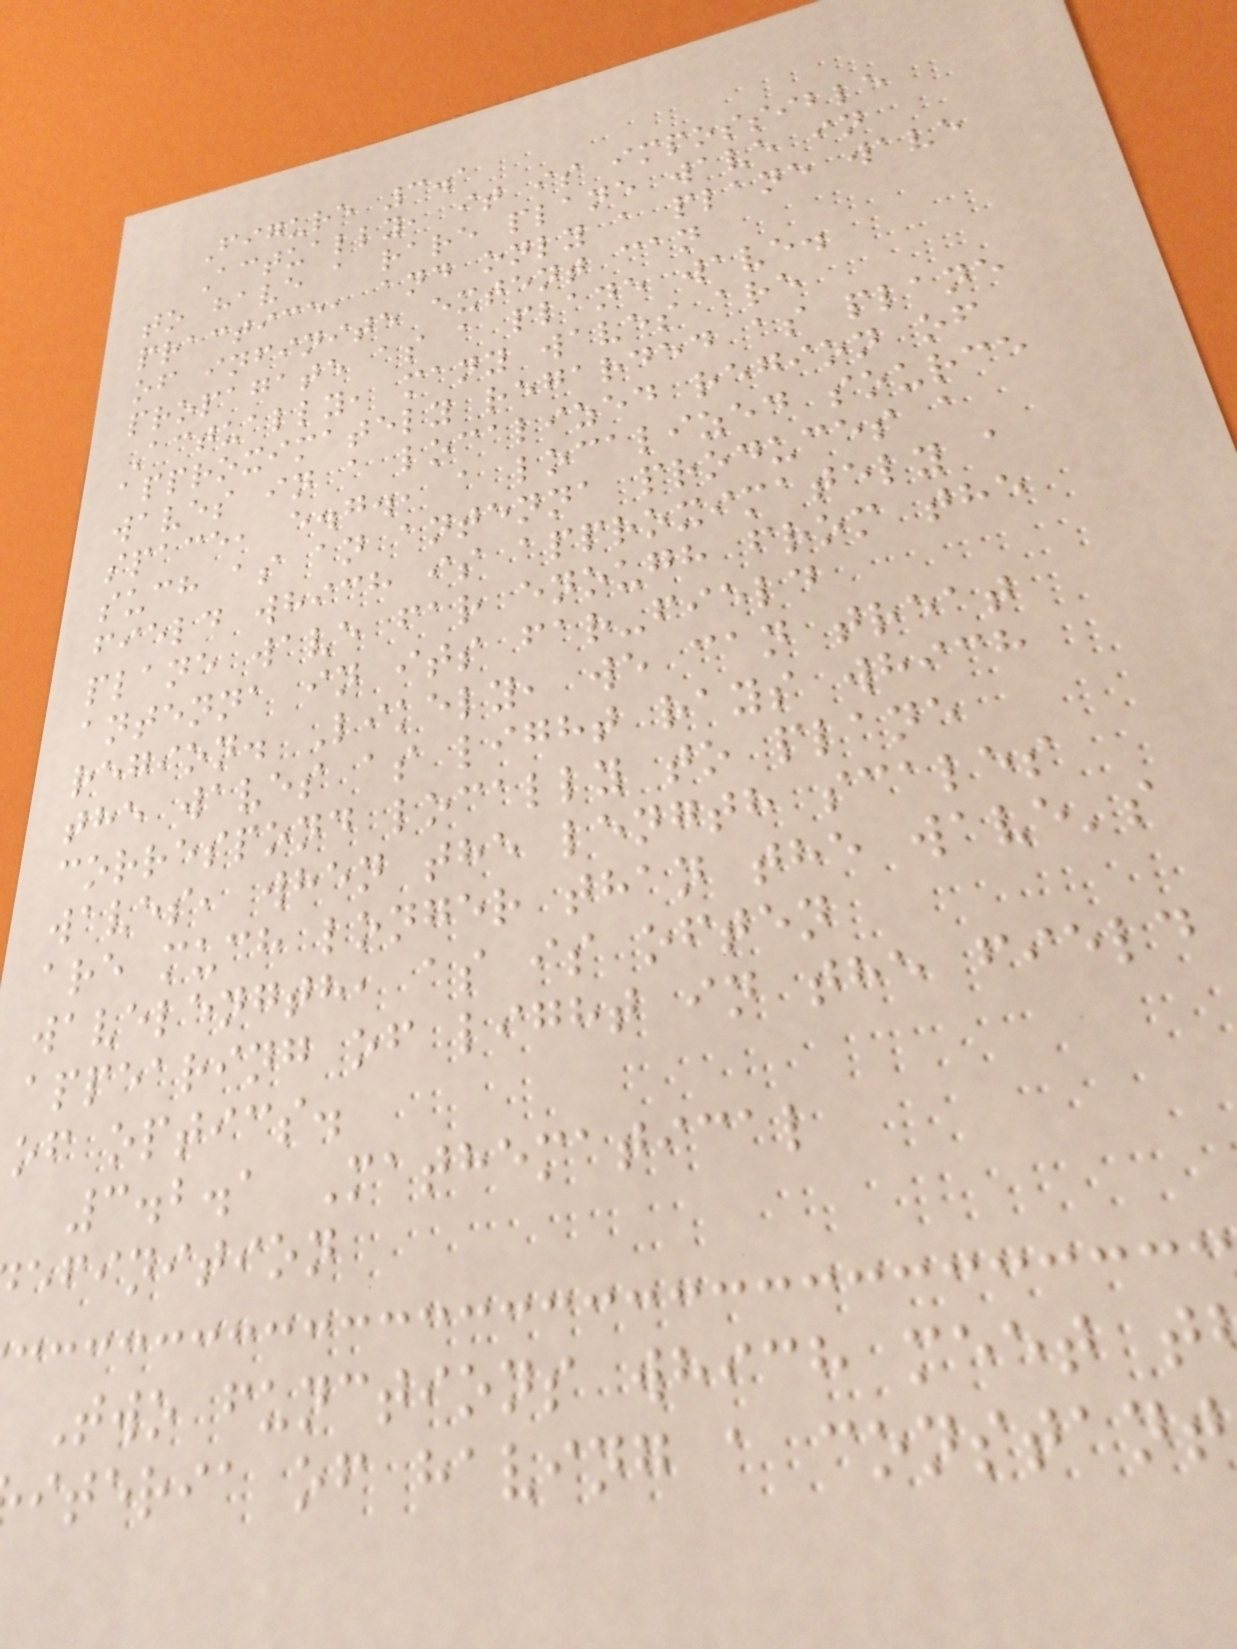Figure 3.1
Actually, it is impossible
to have a rare plane wave in
practice, and only a plane wave
of infinite extent can
propagate as a plane wave.
Actually, many waves are
approximately regarded as plane
waves in a localized region of
space, e.g., a localized source
such as an antenna produces a
field which is approximately a
plane wave far enough from the
antenna in its far-field
region. Likely, we can treat
the waves as light rays which
correspond locally to plane
waves, when the length scales
are much longer than the wave's
wavelength, as is often
appearing of light in the field
of optics.
3.2.1 Mathematical
efinition
Two functions which meet t
iteria of having a constant
